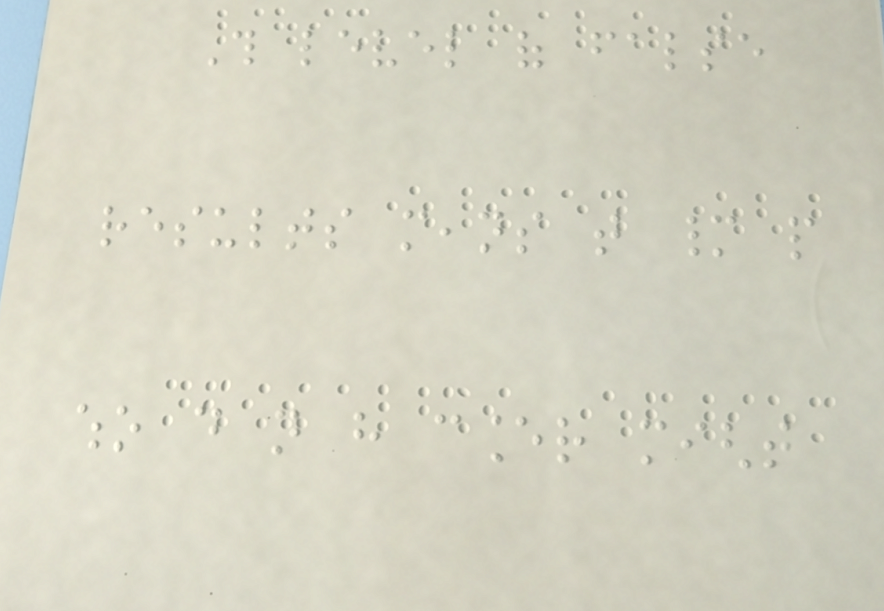This level of false
results means that many people
who do not have cancer might
